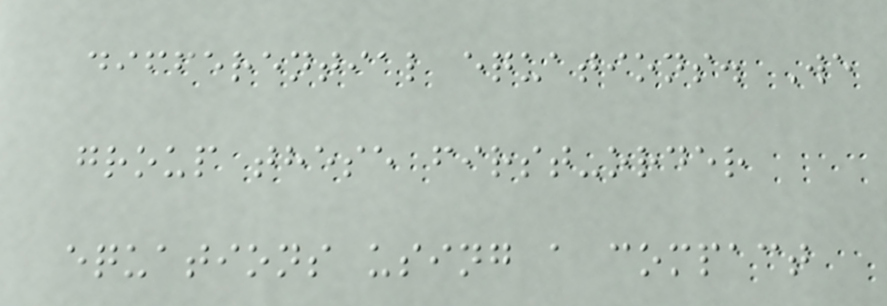differential equations. We
group these first-order
equations using a compact
